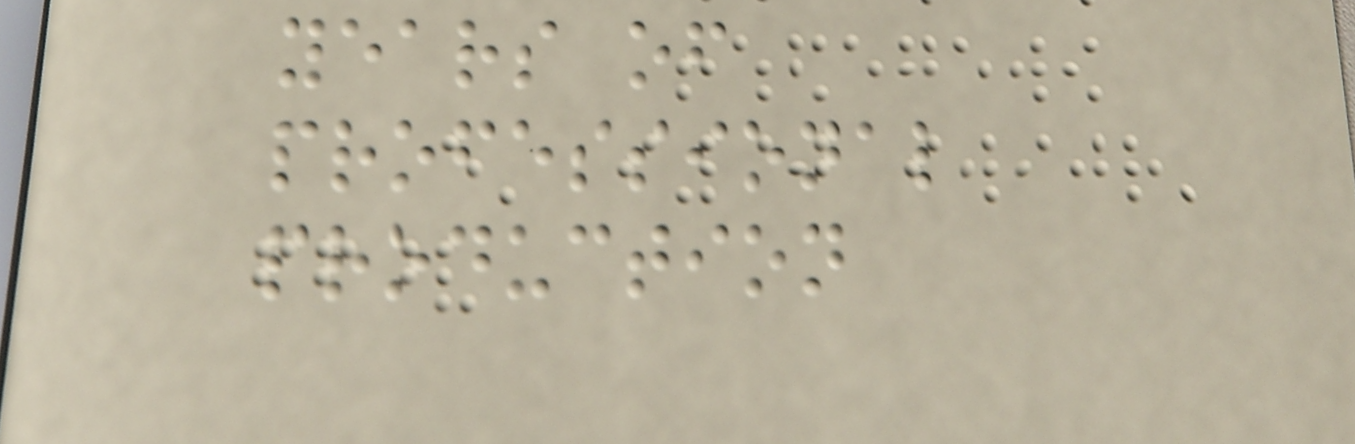years of
professional
production
